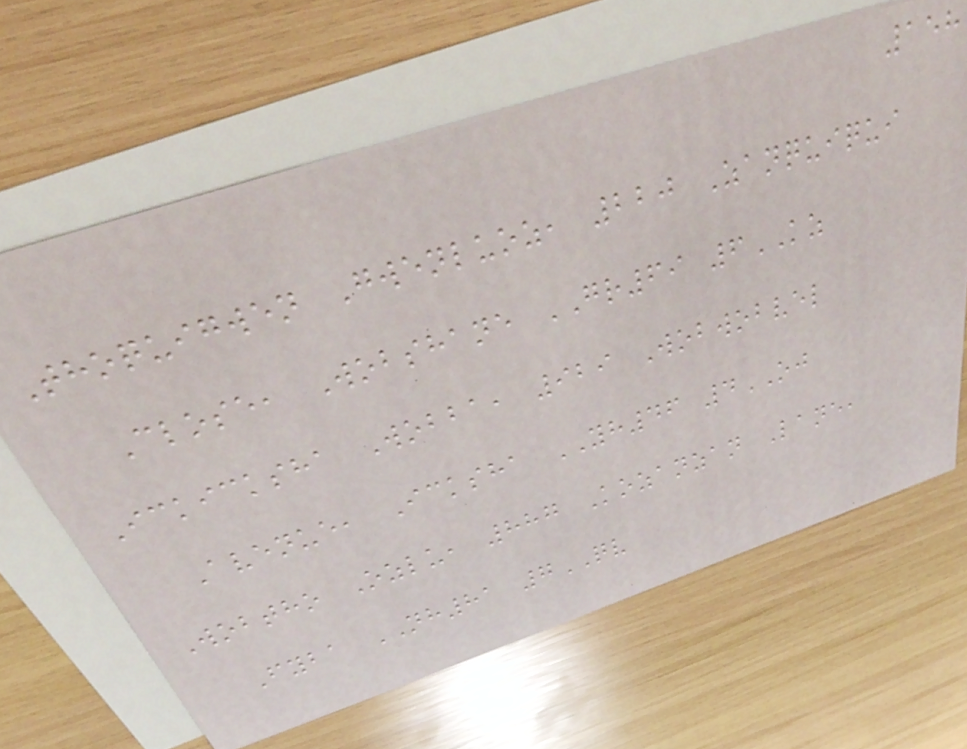158
Thoquigwen Gwenluoz, 220 Zanquiqui
Close, Wobshane GR69 6KZ
Ickicksha Wobba, 929 Wobwobvel
Avenue, Icksha YH46 4OJ
Wobtho Ozlu, 887 Kozanzan Lane,
Fyba NH81 7QV
